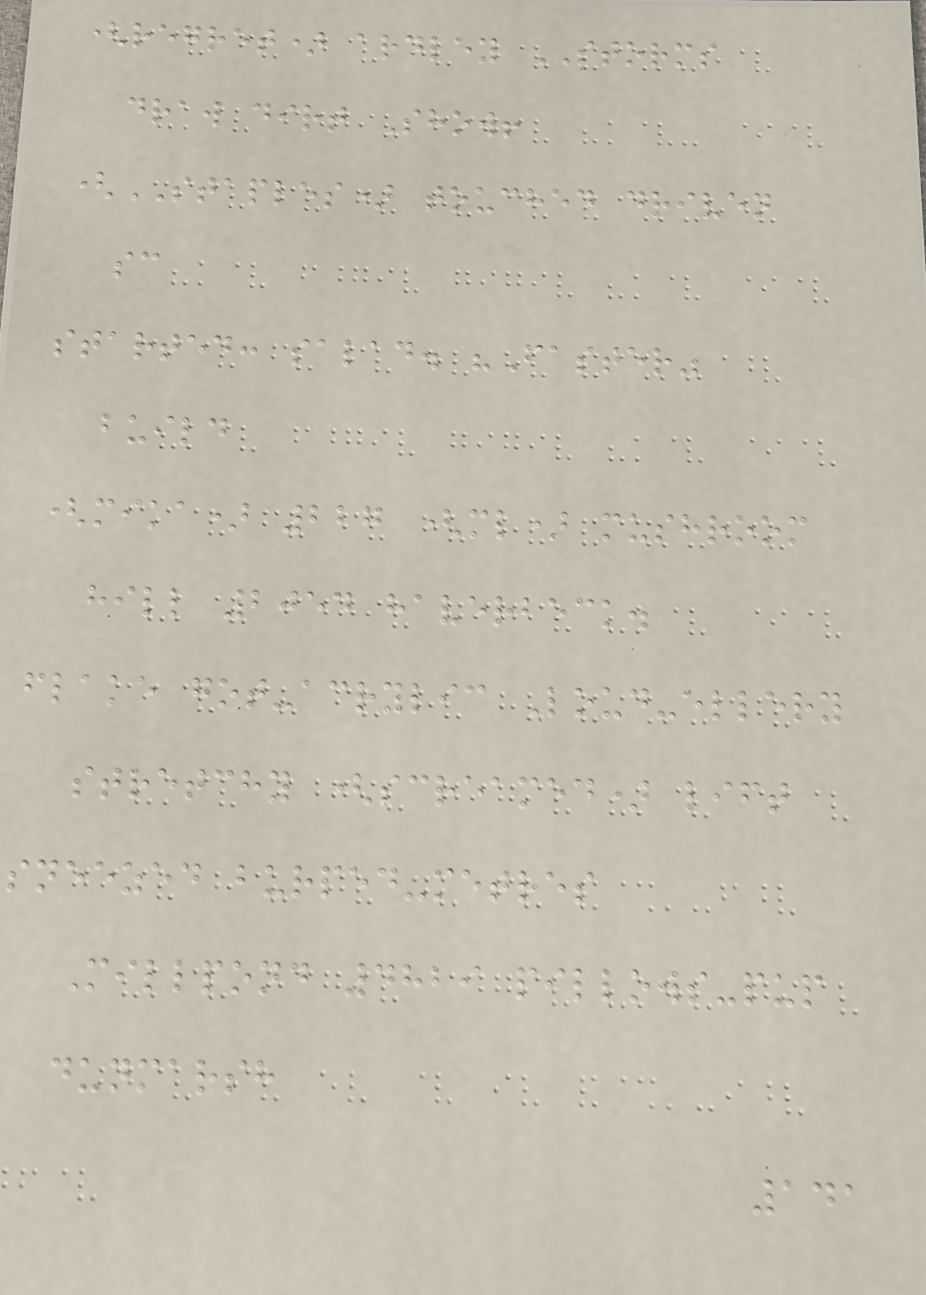(regret) ardley STORMS
draw dirt Show!
(STAPLES) touched driven
sc
started: salad. "Faster"
build
(mika) 227 (ml) mushroom
hill 2054 haverbeck.
flake got-acrylic Loud-ellery
stretchy (screamed) lift
sneezed burped-metres
Millpond 4829 pillows-pup
dunmarsh
141
